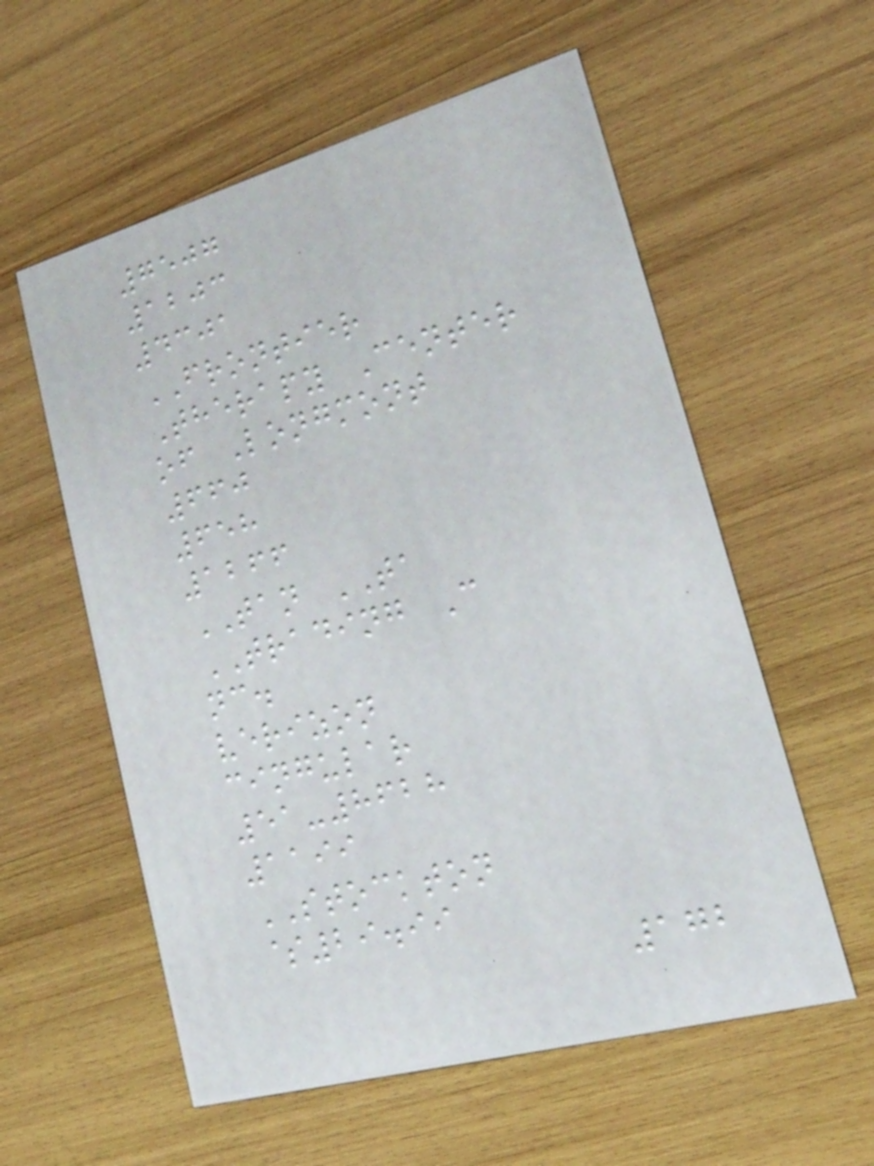7507
1203
4301
FRONTIER
Therapy Center
of Longmont
660
658
1266
TAN TA
TRADING C
nc.
verizon
cingular
51-8628
1199
STOCKTON
$29.99
172
